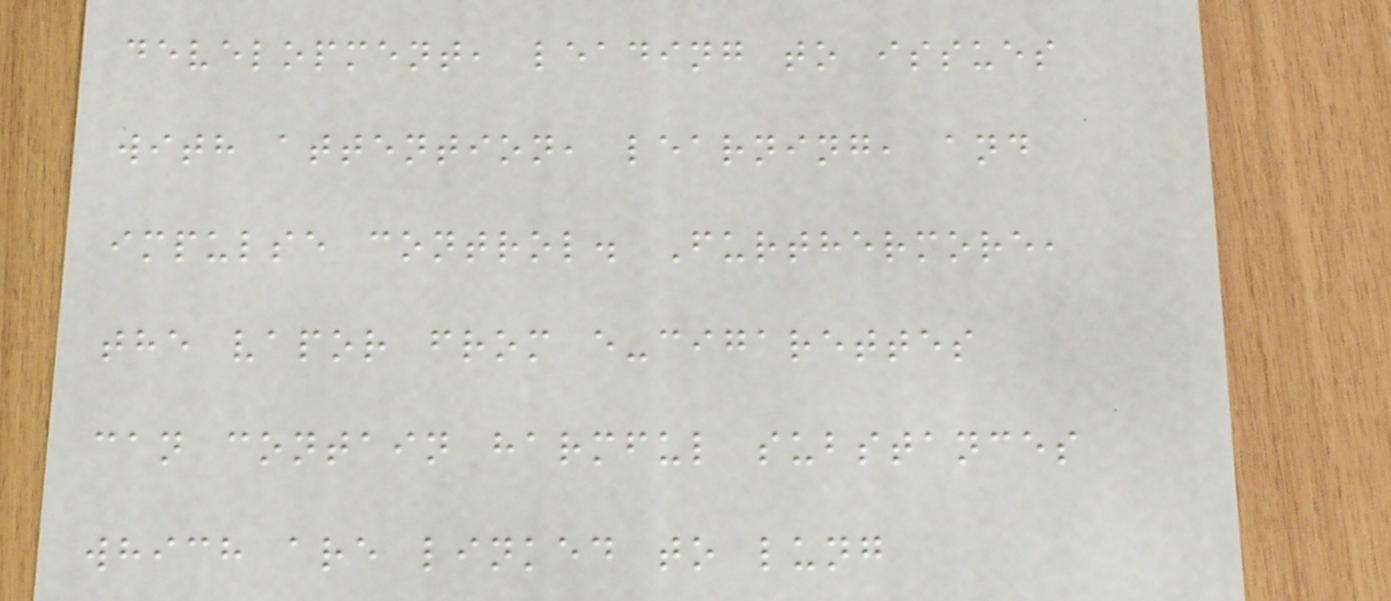development, leading to issues
with attention, learning, and
impulse control. Furthermore,
the vapor from e-cigarettes
can contain harmful substances
which are linked to lung
